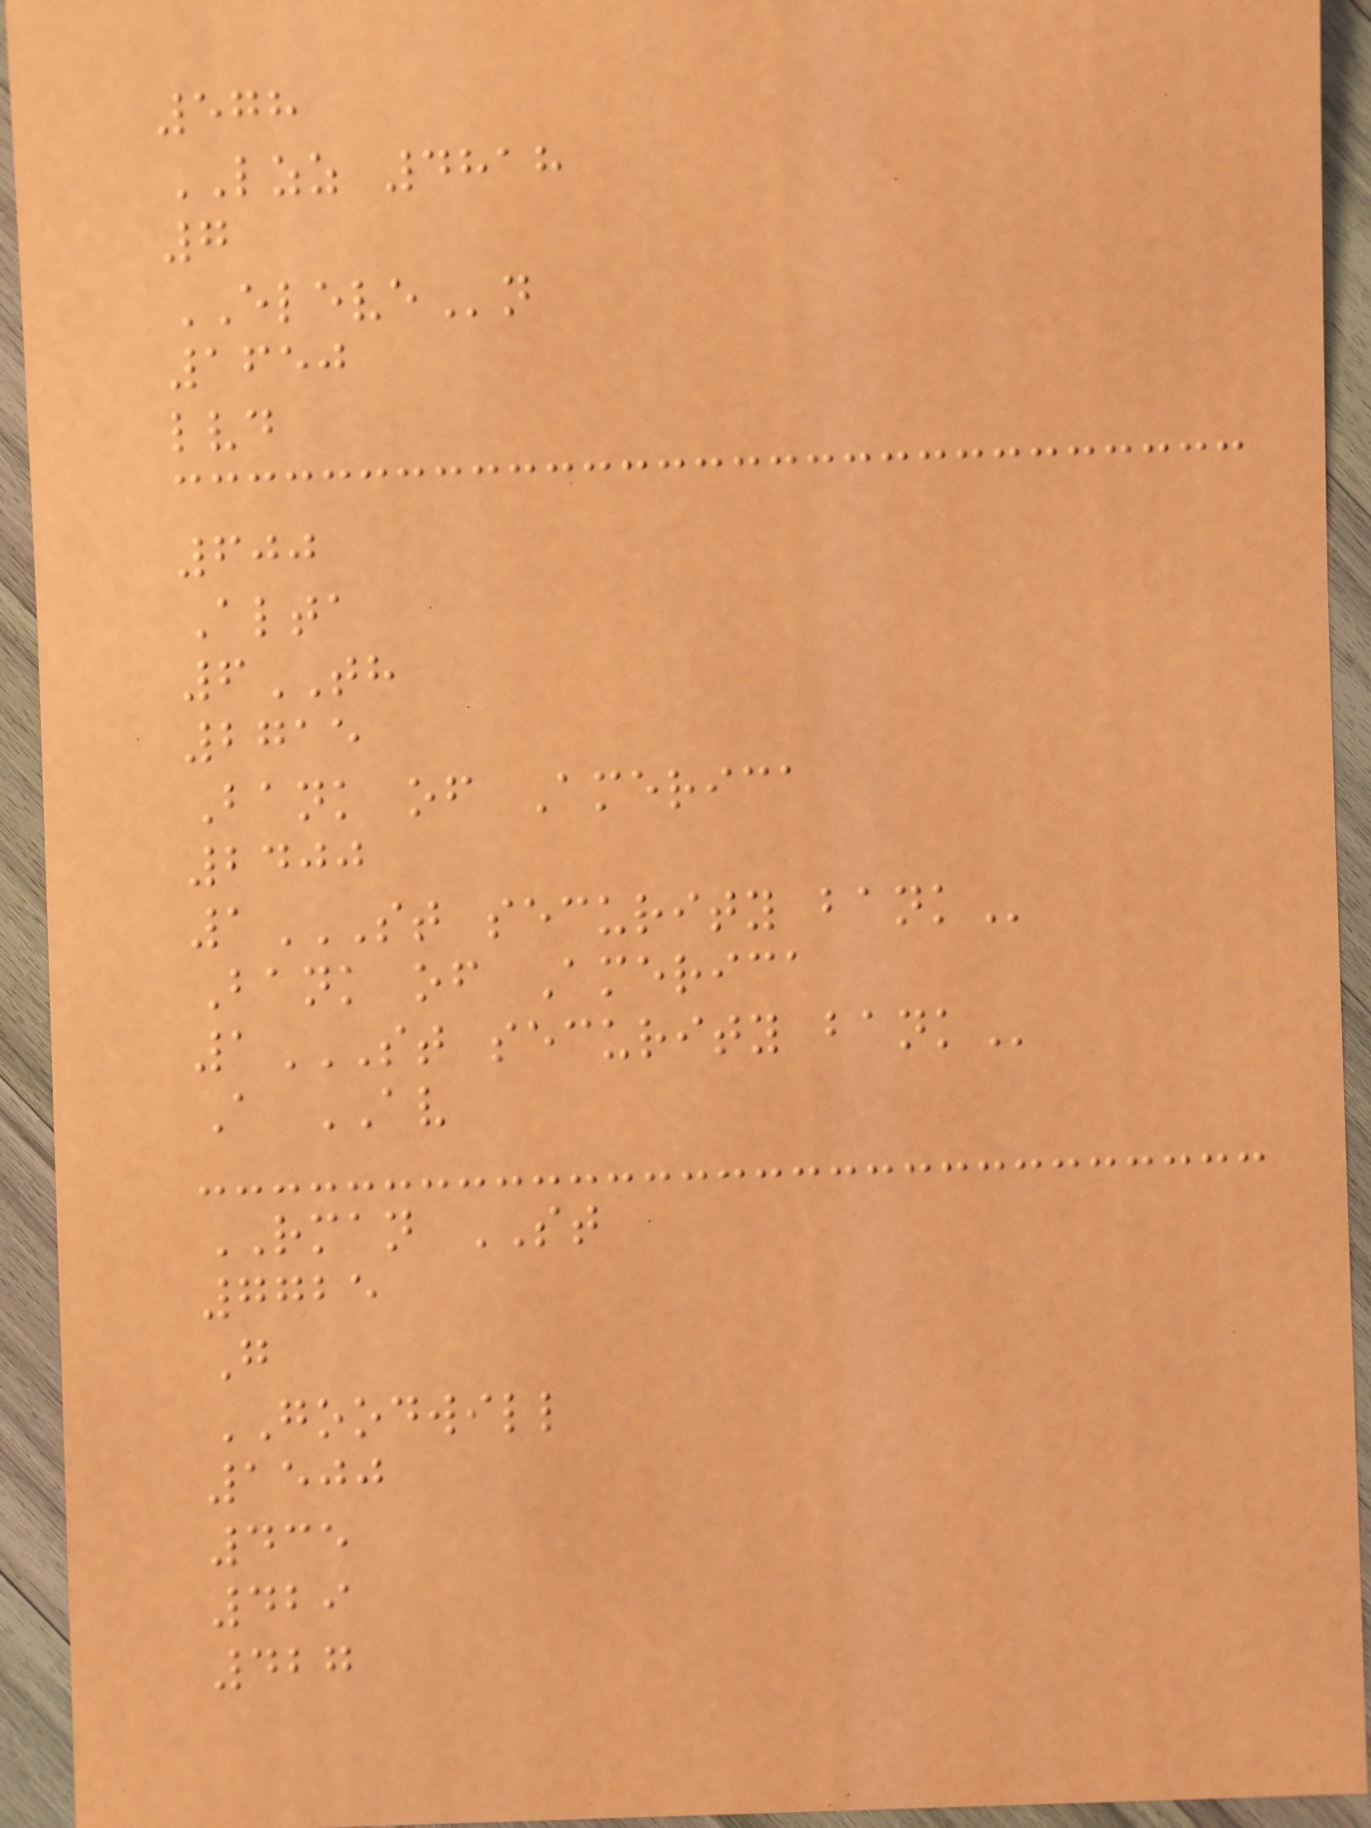578
LZZ 4818
7
ELEVEn
1650
lvd
600
Alta
6TH
2715
Bank of America
2400
1ST SECURITY BANK
Bank of America
1ST SECURITY BANK
A AV
RMAN ST
7725
G
GOODWILL
1500
435
429
427
